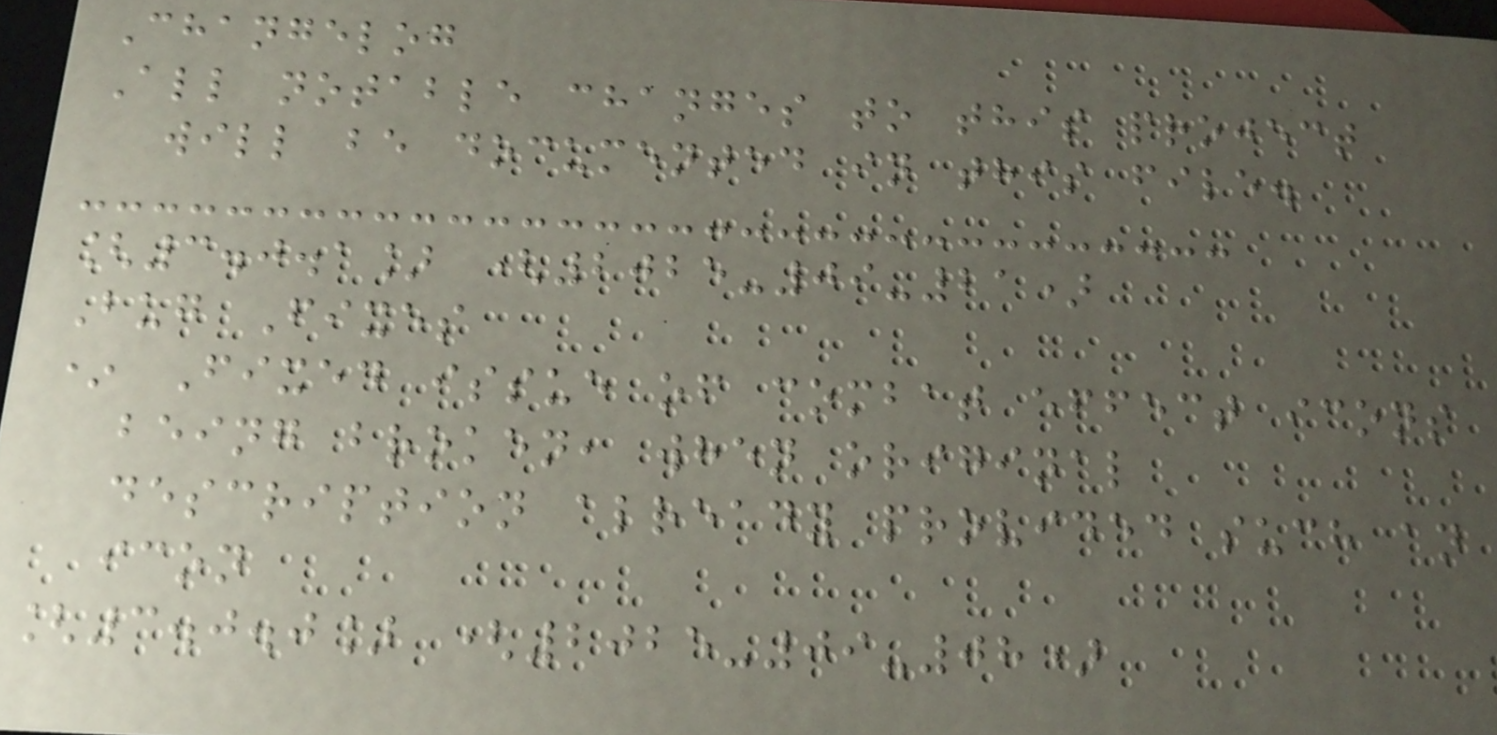Changelog
All notable changes to this project
will be documented in this file.
[3.0.1] (2025-09-21)
Bug Fixes
* Fixed issue of combat effect icons
being broken, when original
description already provided such an
icon
[3.0.0] (2025-09-08)
